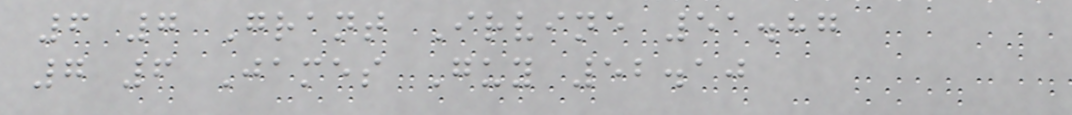6 7 Grant Irvine 51.87
7 6 James Guy 52.10
